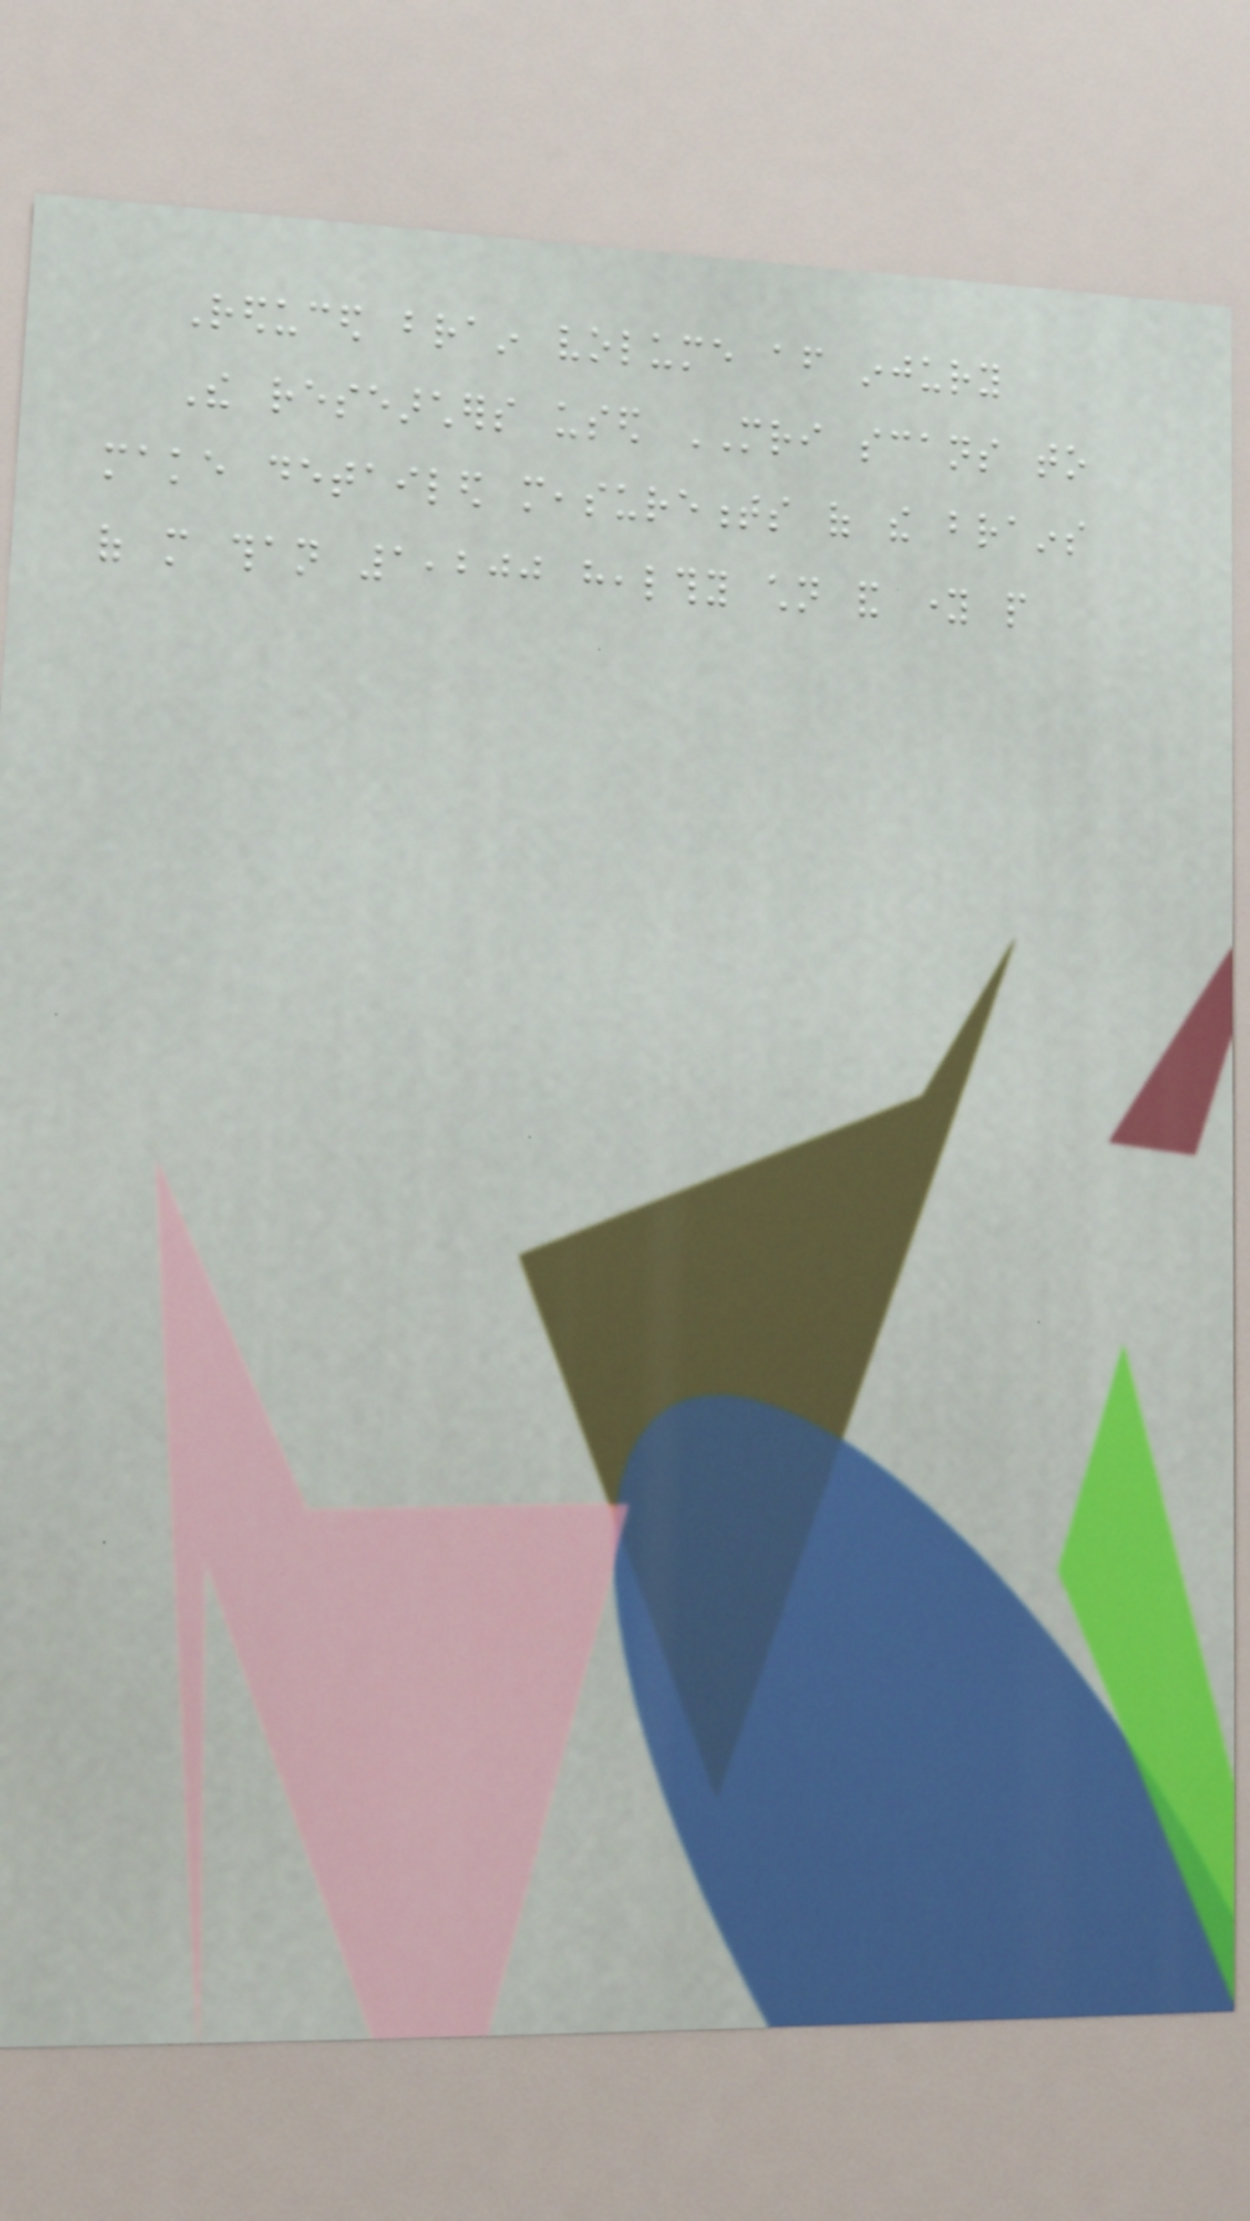Reduced brain volume after injury
The researchers used MRI scans to
make detailed measurements of the brains
of more than 1,200 healthy children and young people
